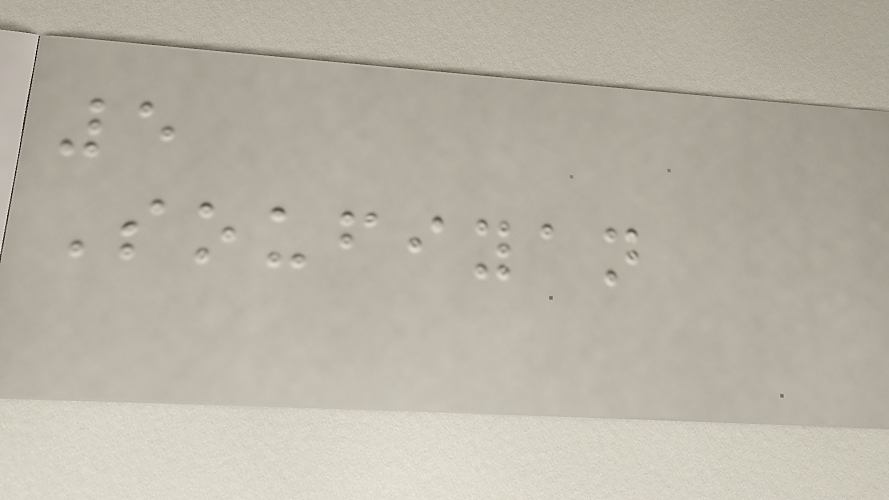5
Soufiyan
